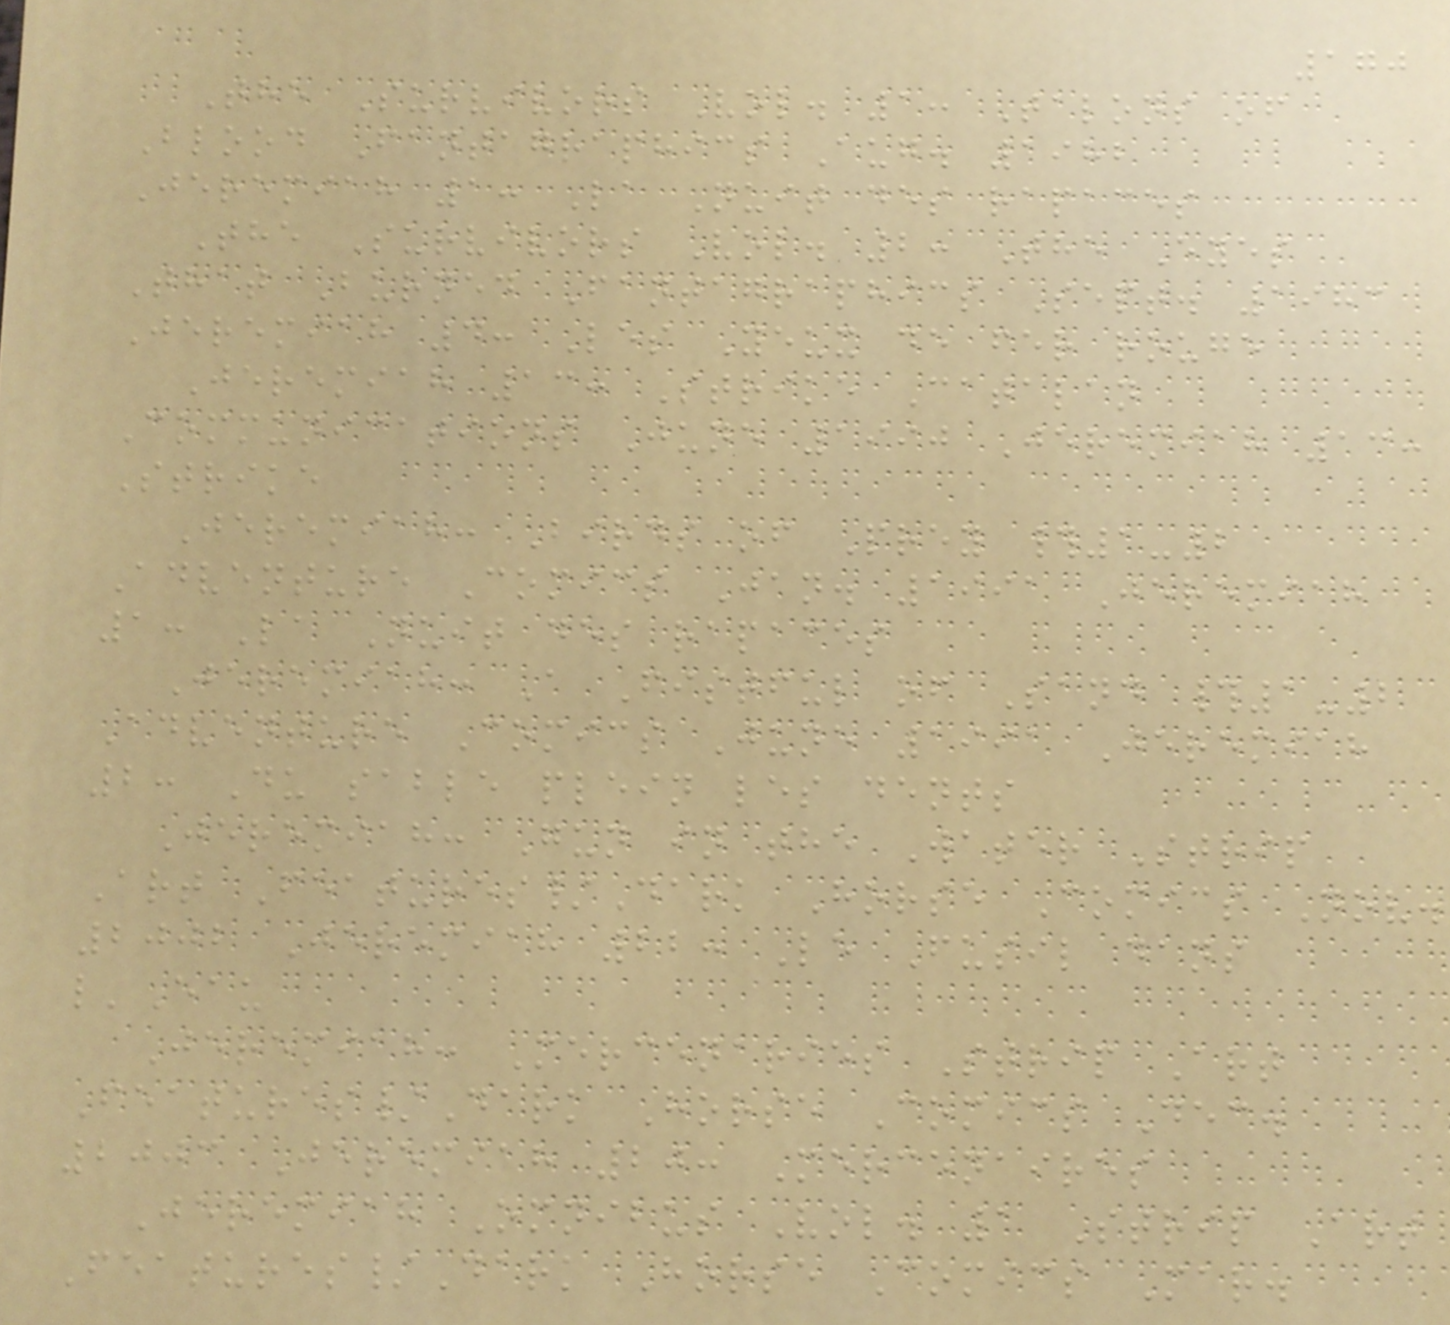170
The Survivors Vol. 1: Talons of
Blood Fantagraphics Aug. 1982
Jeremiah 1: La Nuit des rapaces
The Survivors Vol. 2: The Eyes
That Burned Fantagraphics Sept. 1983
Jeremiah 4: Les Yeux de fer rouge
Jeremiah 13: Strike Catalan
Communications June 1990 Jeremiah 13:
Strike
Jeremiah: Birds of Prey #1-2
Adventure Comics Jan. 1991 Jeremiah
1: La Nuit des rapaces
Jeremiah: A Fistful of Sand #1-2
Adventure Comics June 1991 Jeremiah
2: Du sable plein les dents
Jeremiah: Gun in the Water Strip
Art Features/Dark Horse Comics Nov.
2002 Jeremiah 22: Le Fusil dans
l'Eau
Jeremiah: Mercenaries Strip Art
Features/Dark Horse Comics Dec.
2003 Jeremiah 20: Mercenaires
Jeremiah Omnibus Vol. 1 Strip Art
Features/Dark Horse Comics Mar.
